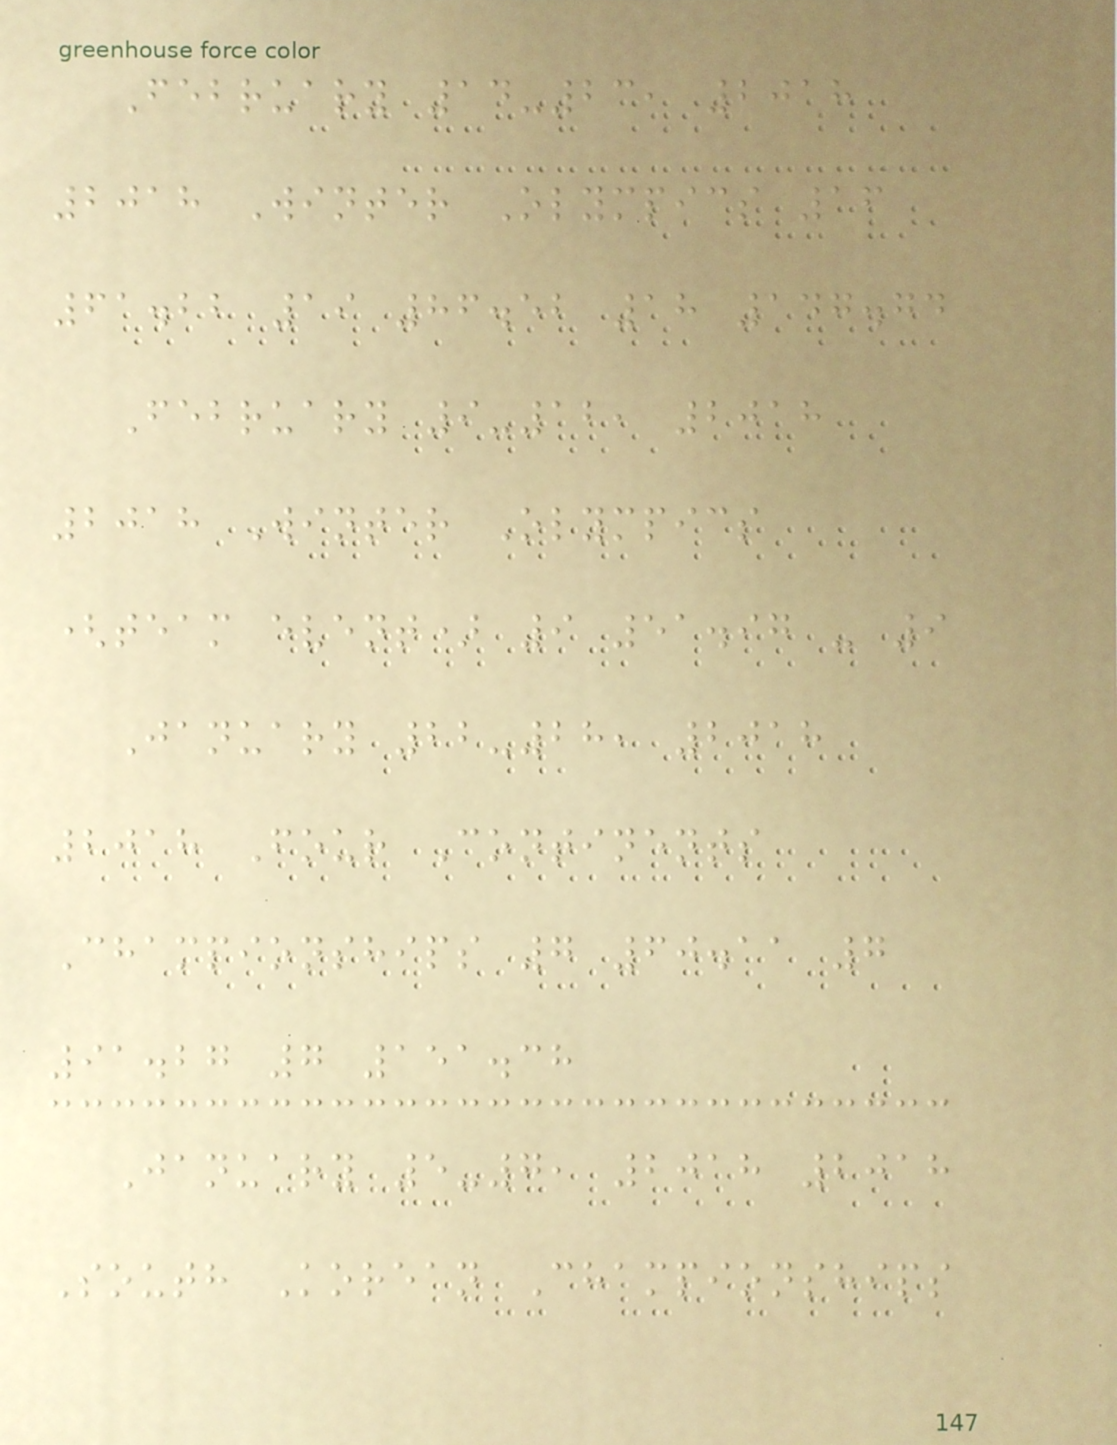February 14-23, 2018
2018 Winter Olympics 16
61.22 19 86.52 18 147.74
February 9-12, 2018
2018 Winter Olympics
(team event) 9 51.97 - 9
January 22-28, 2018
2018 Four Continents
Championships 7 60.11 7
91.27 7 151.38
January 5-7, 2018 2018
South Korean Championships
